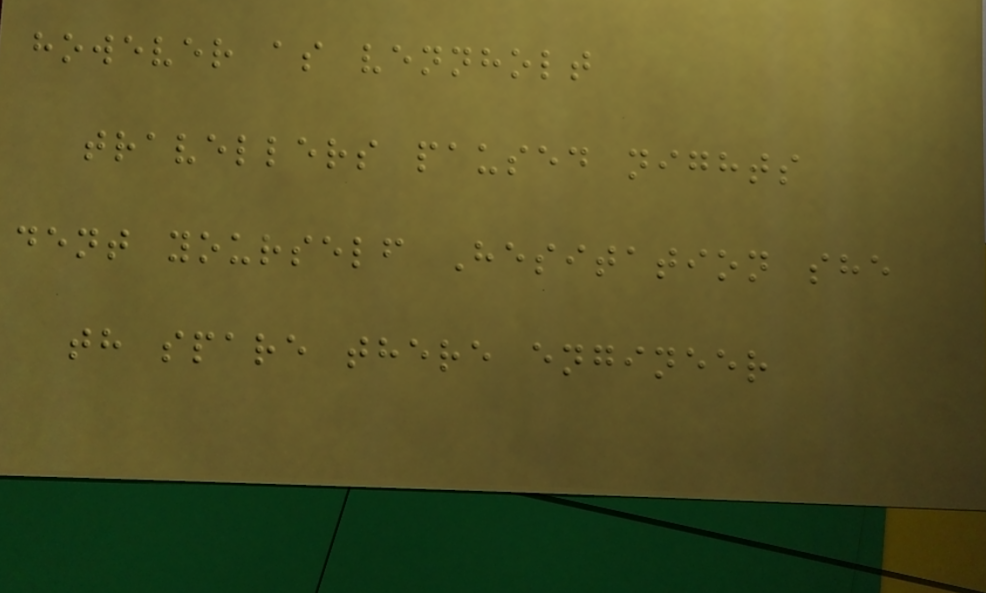however as vennholt
travellers paused nights
dent yourself Hesitation she
th spare there engineer
